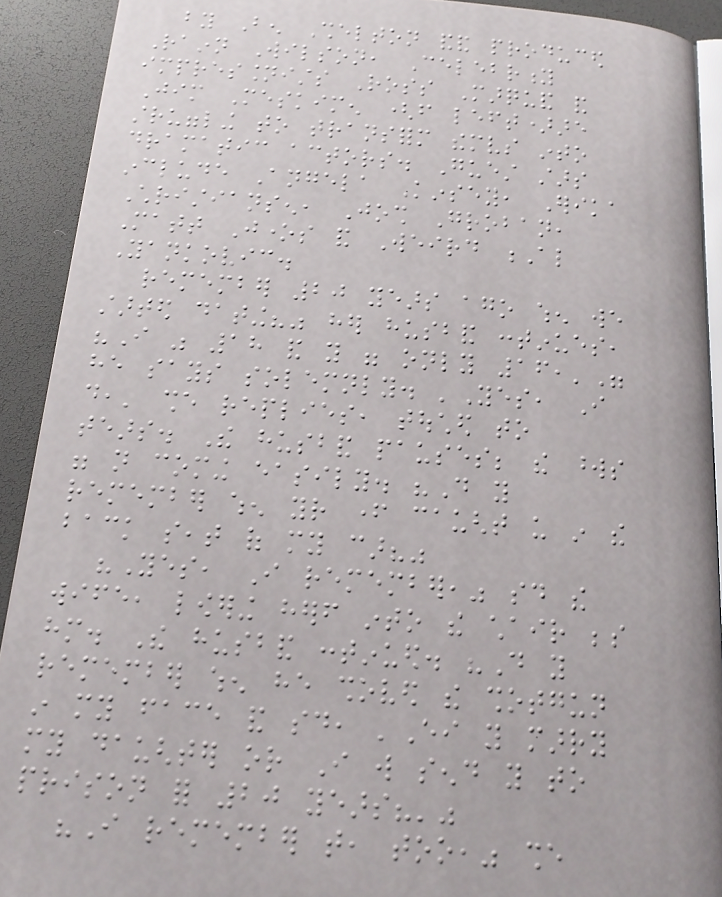by Ben Shelton andand produced
Rainn Wilson, Celebrity
impressionists Ross Marquand and
Jim Meskimen (from left)are
struggling to transform themselves into
dramatic actors. Guest stars
include Angela Kinsey, Erika
Christiansen, Josh Groban,
Matt Jones and Weird Al
Yankovic.
remember 20 years ago when we
started dating?" her husband continues,
"I was 18 and you were only 16,'"
he says solemnly. 'Yes, I
do,' she replies, touched to
tears. The husband pauses; the words
were not coming easily. "Do you
remember when your father caught us in the
back seat of my car?"
"Yes, I remember," said the
wife, lowering herself into the chair beside
him. The husband continued. "Do you
remember when he shoved the shotgun
in my face and said, 'Either you marry
my daughter or I will send you to
prison for 20 years?'"
"I remember that, too," she
